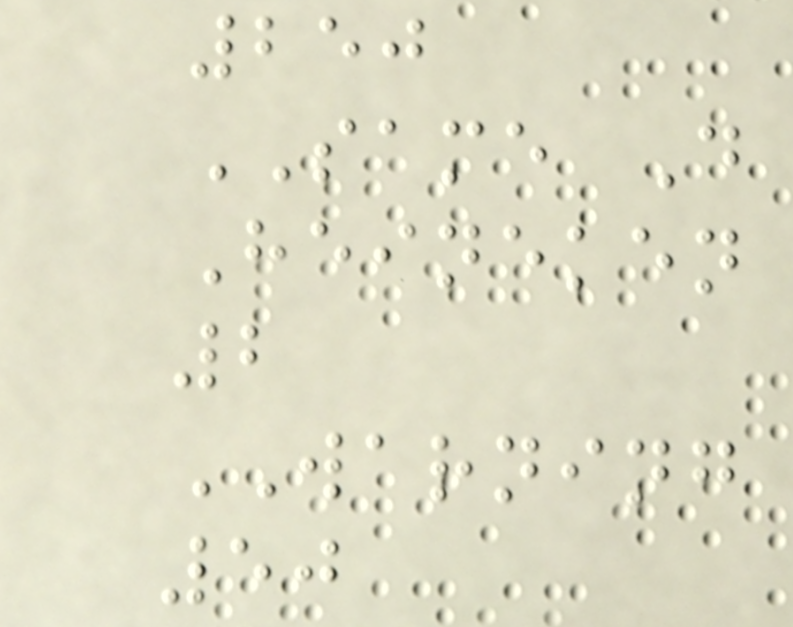250
SAME D
Heineken
2
WARNING
50
